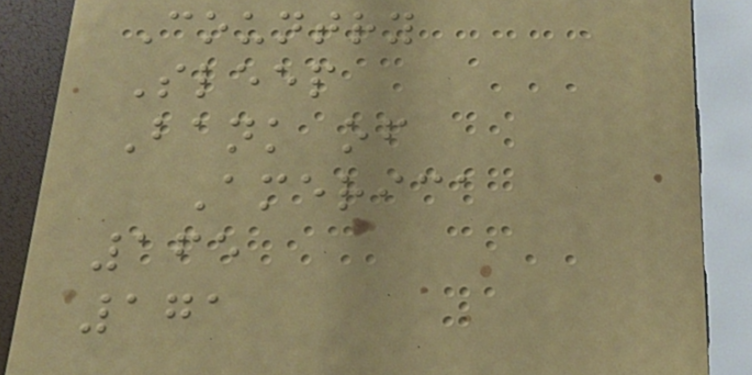Country
Sleep
Bank of
America
165
171
